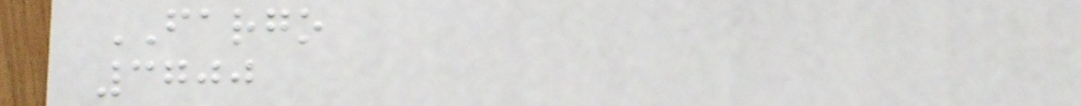FARGO
3700
